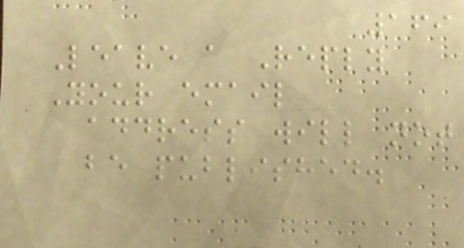169
Leave a Reply
Your email
address will not
be published.
